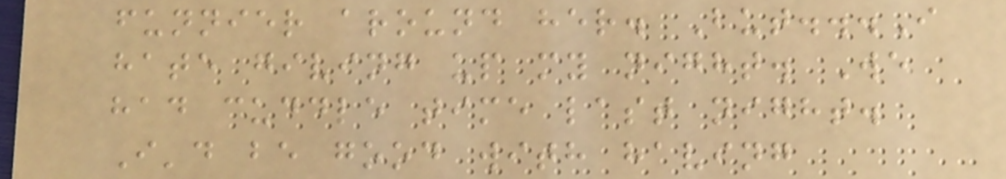funnier around her. But...I
hate giving up my night. We
had cuddle time last night.
I'd be good with having
